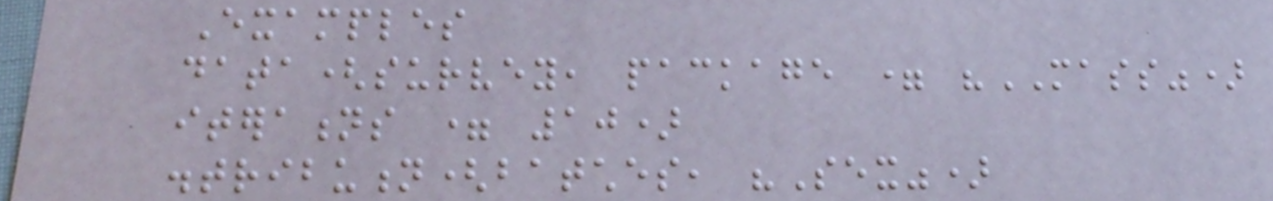Examples
data(survey, package = "MASS")
iterations = 10)
distribution(batches, "Sex")
